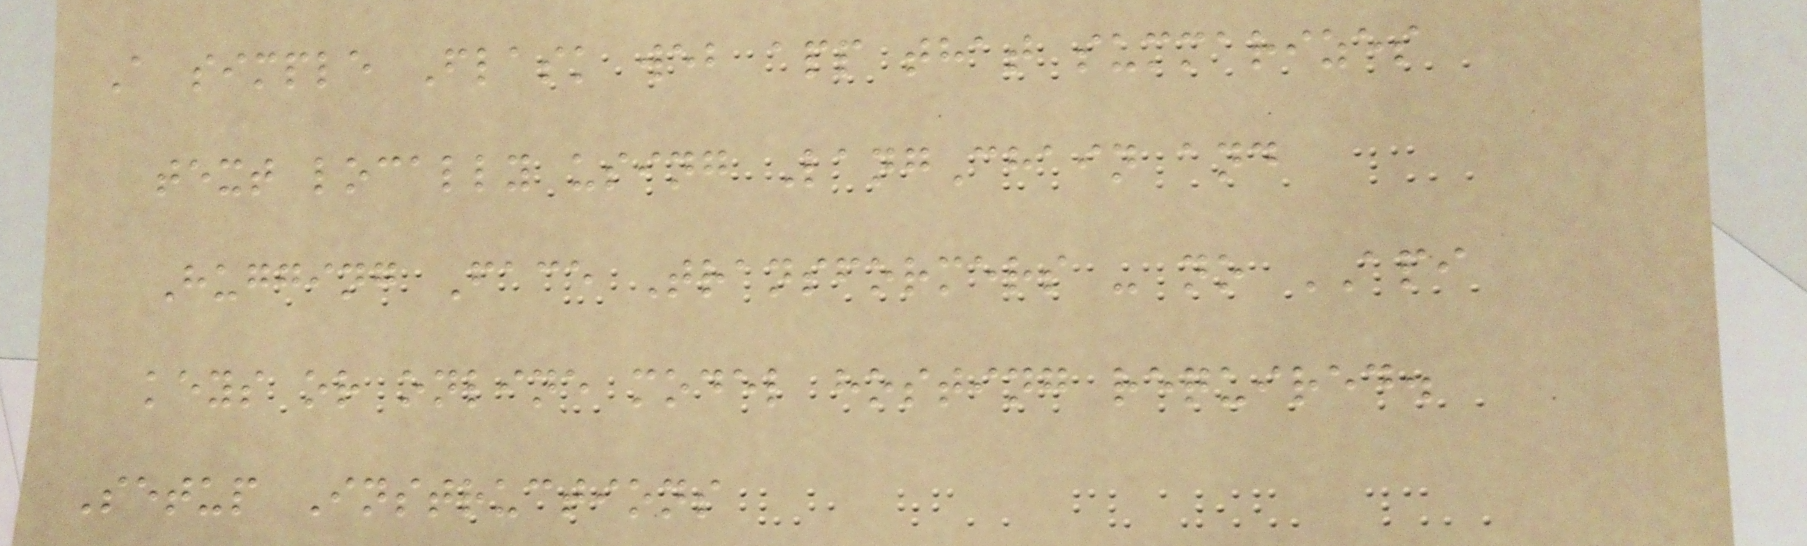A simple Flask web app that summarizes
text locally using LangChain and
Hugging Face Transformers - no API
keys or online model hosting required.
Setup Instructions
